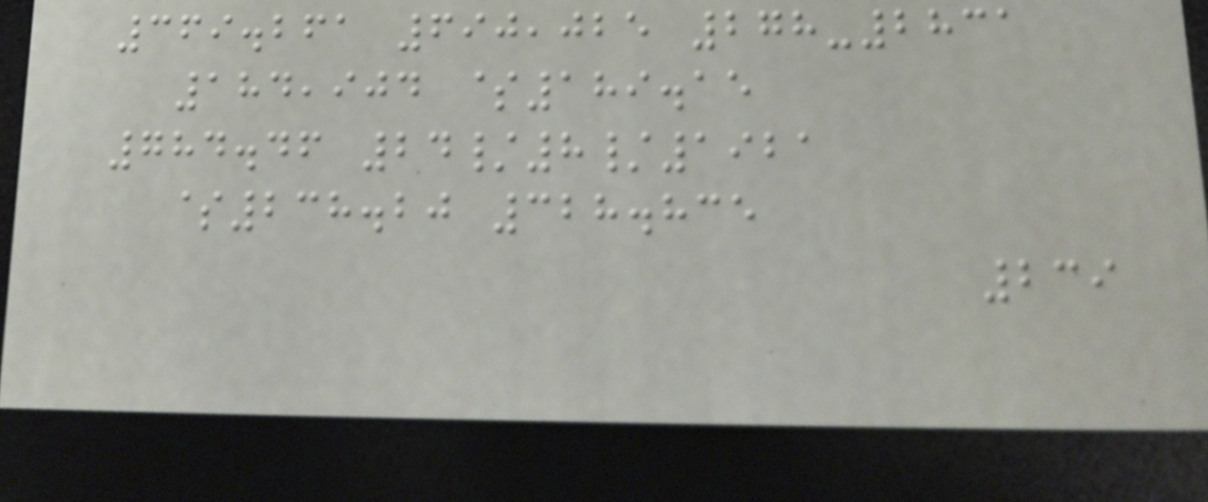369.261 690,025 278-2831
184,904 $189.15
784.46 24/8/1921
$238.20 328.835
239
